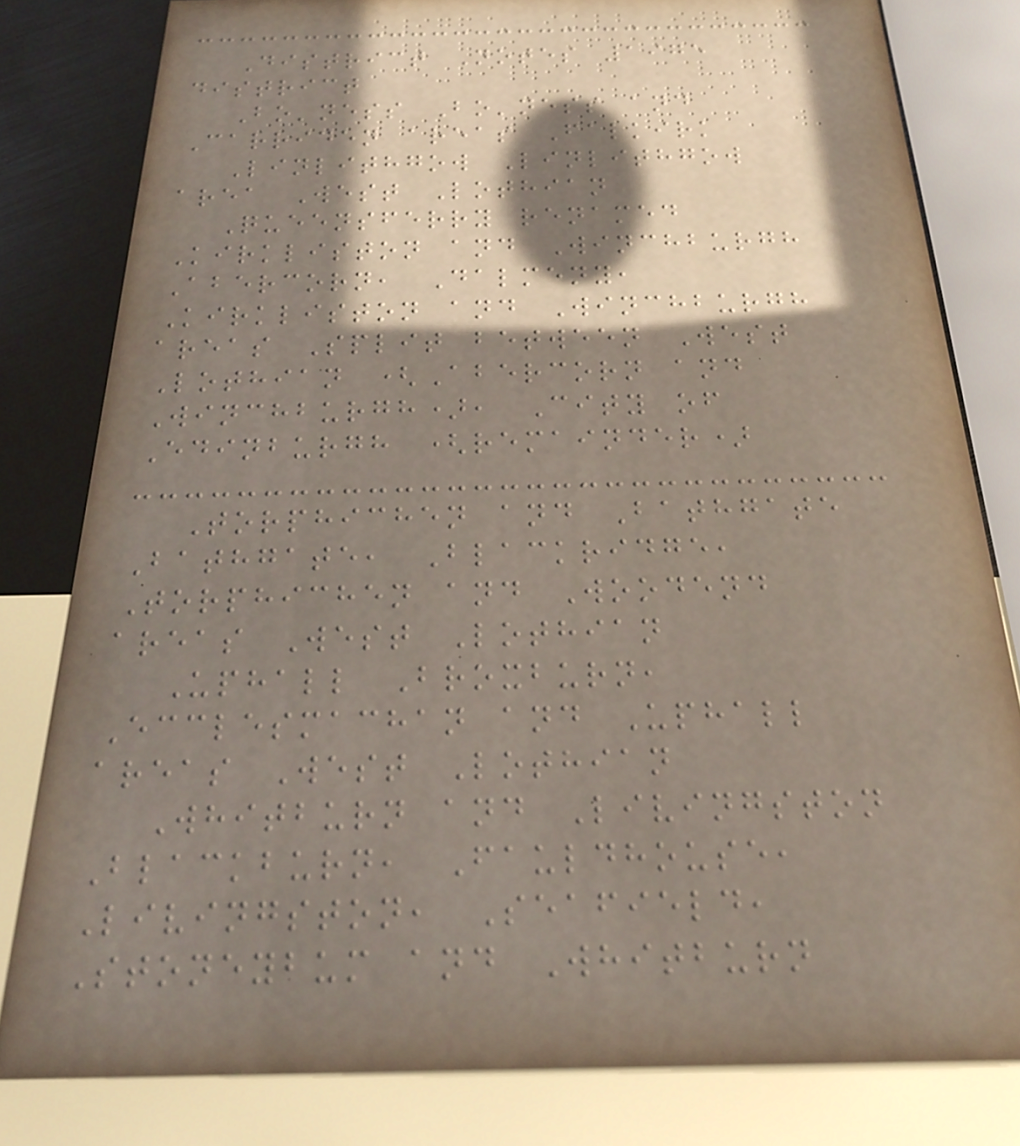District Notes 1975
district
Bo'ness Bo'ness and
Carriden areas Falkirk
Linlithgow Linlithgow
area West Lothian
Queensferry renamed
Kirkliston and Winchburgh
Abercorn, Dalmeny,
Kirkliston and Winchburgh
areas Split between West
Lothian (Abercorn and
Winchburgh), City of
Edinburgh (remainder)
Torphichen and Bathgate
Bathgate, Blackridge,
Torphichen and Woodend
areas West Lothian
Uphall Broxburn,
Ecclesmachan and Uphall
areas West Lothian
Whitburn and Livingston
Blackburn, Fauldhouse,
Livingston, Seafield,
Stoneybum and Whitburn
